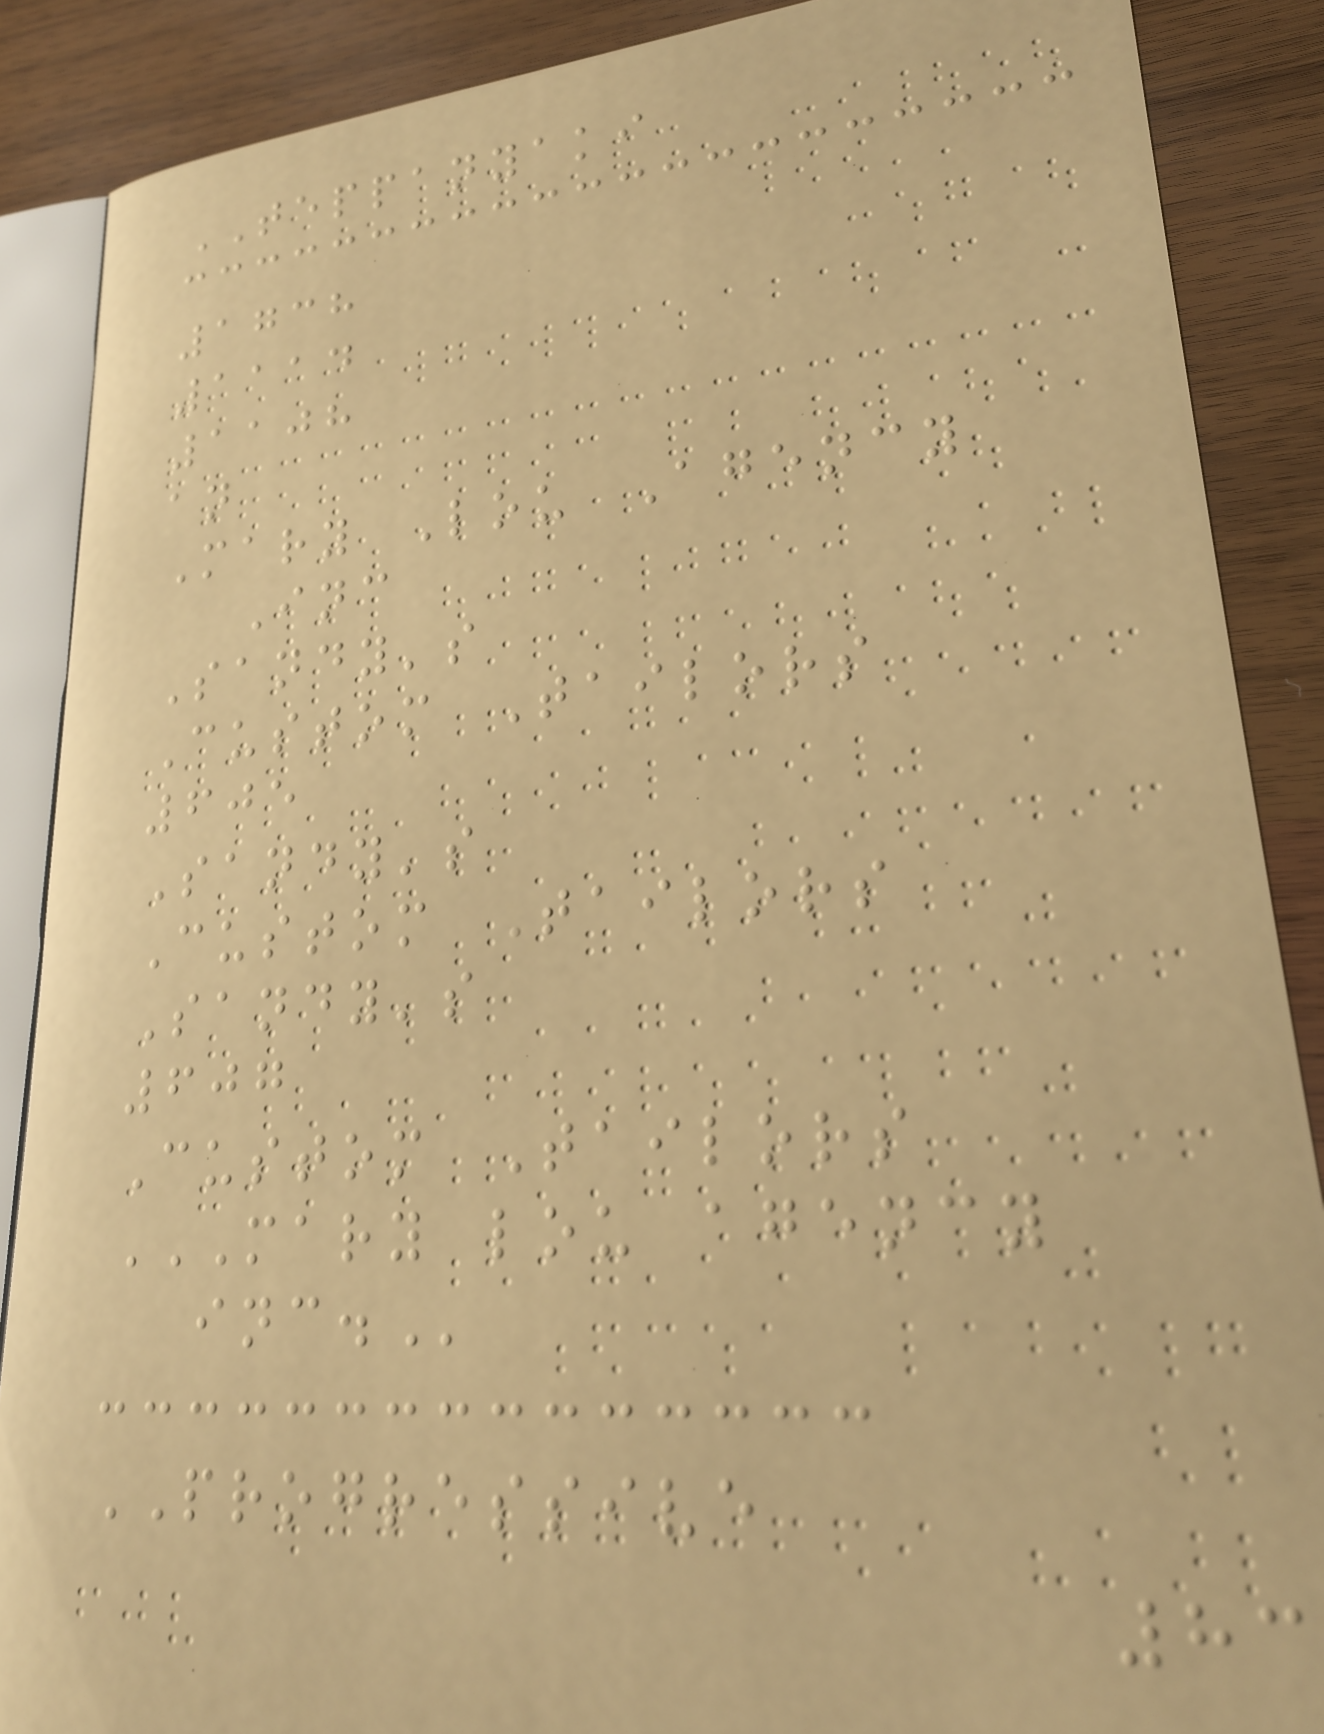TEPPANYAKI
1738
1114
1108
an
Mary Lou Agency
Inc
Sandy's
Custom Tailors
605
Sandy's
Custom Tailors
Sandy's
607
Custom Tailors
MARY LOU AGENCY
INC.
PROGRESSIVE
83
